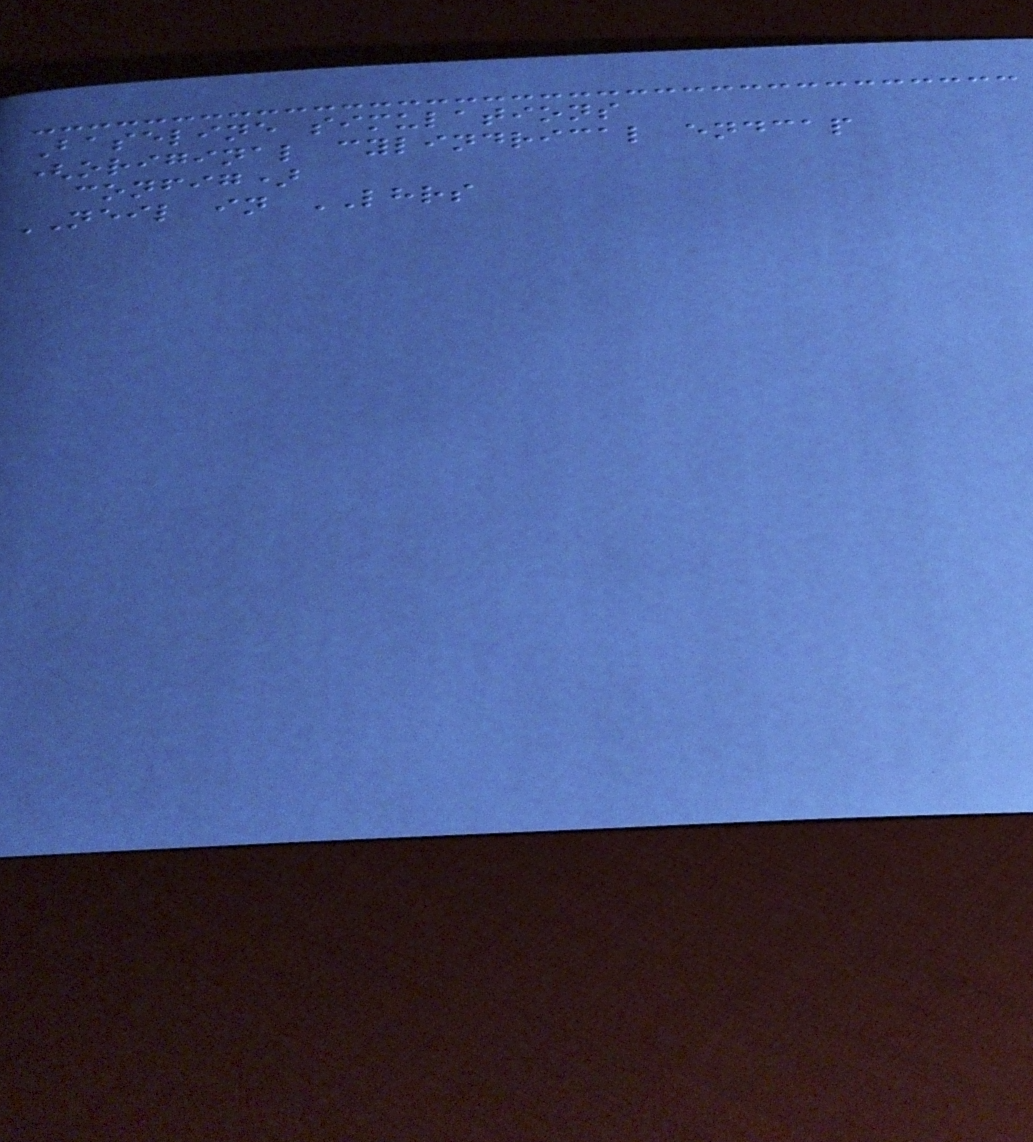Baseline simulations
(original cylindrical endcap
config)
NEIL in LHRS
